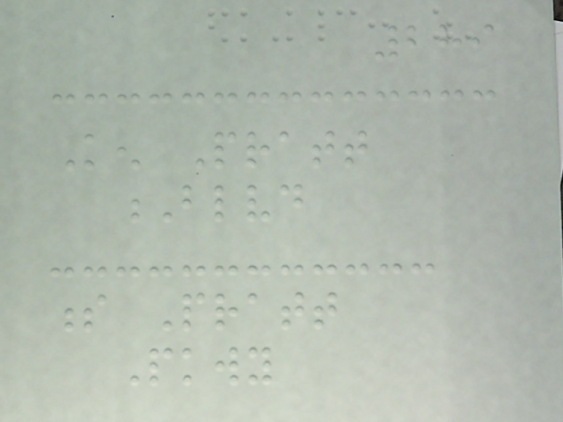289
Ken Pratt
Blvd
s Pratt
Pkwy
